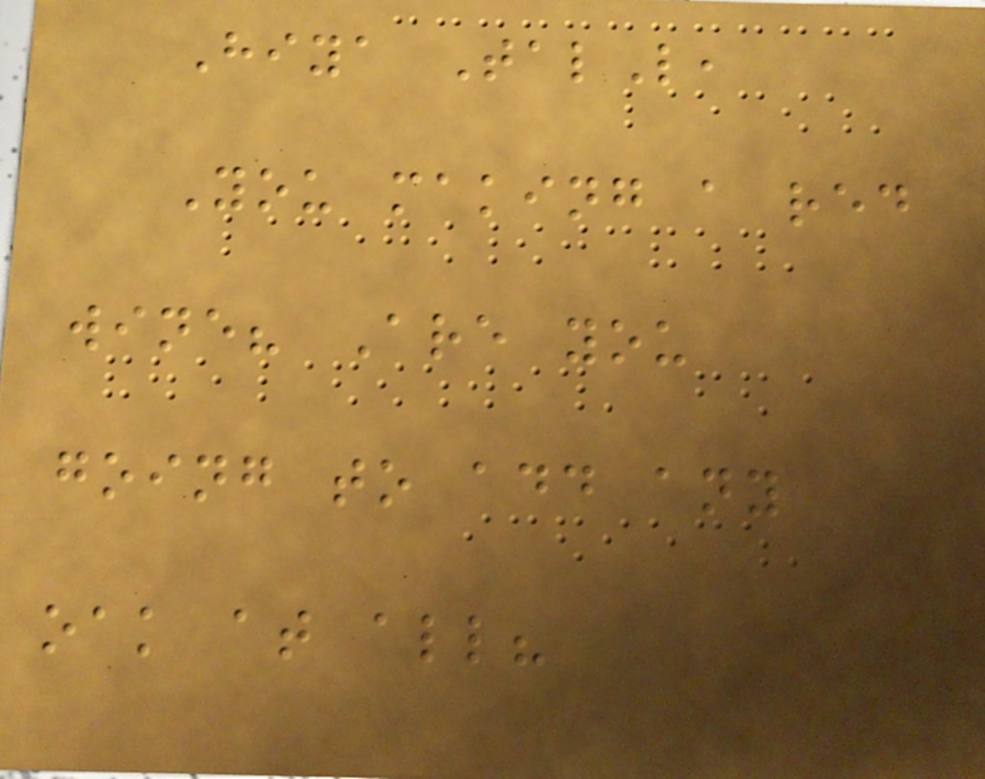Hiya TalL,
You making a red
wine? Are you
going to add any
oak at all?
